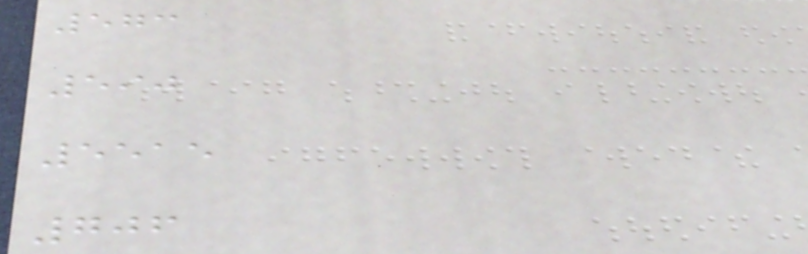573
590
5515
706
